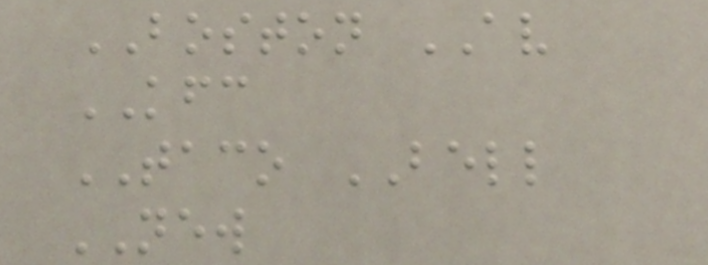BOSTON AV
KFC
TACO BELL
NEW
